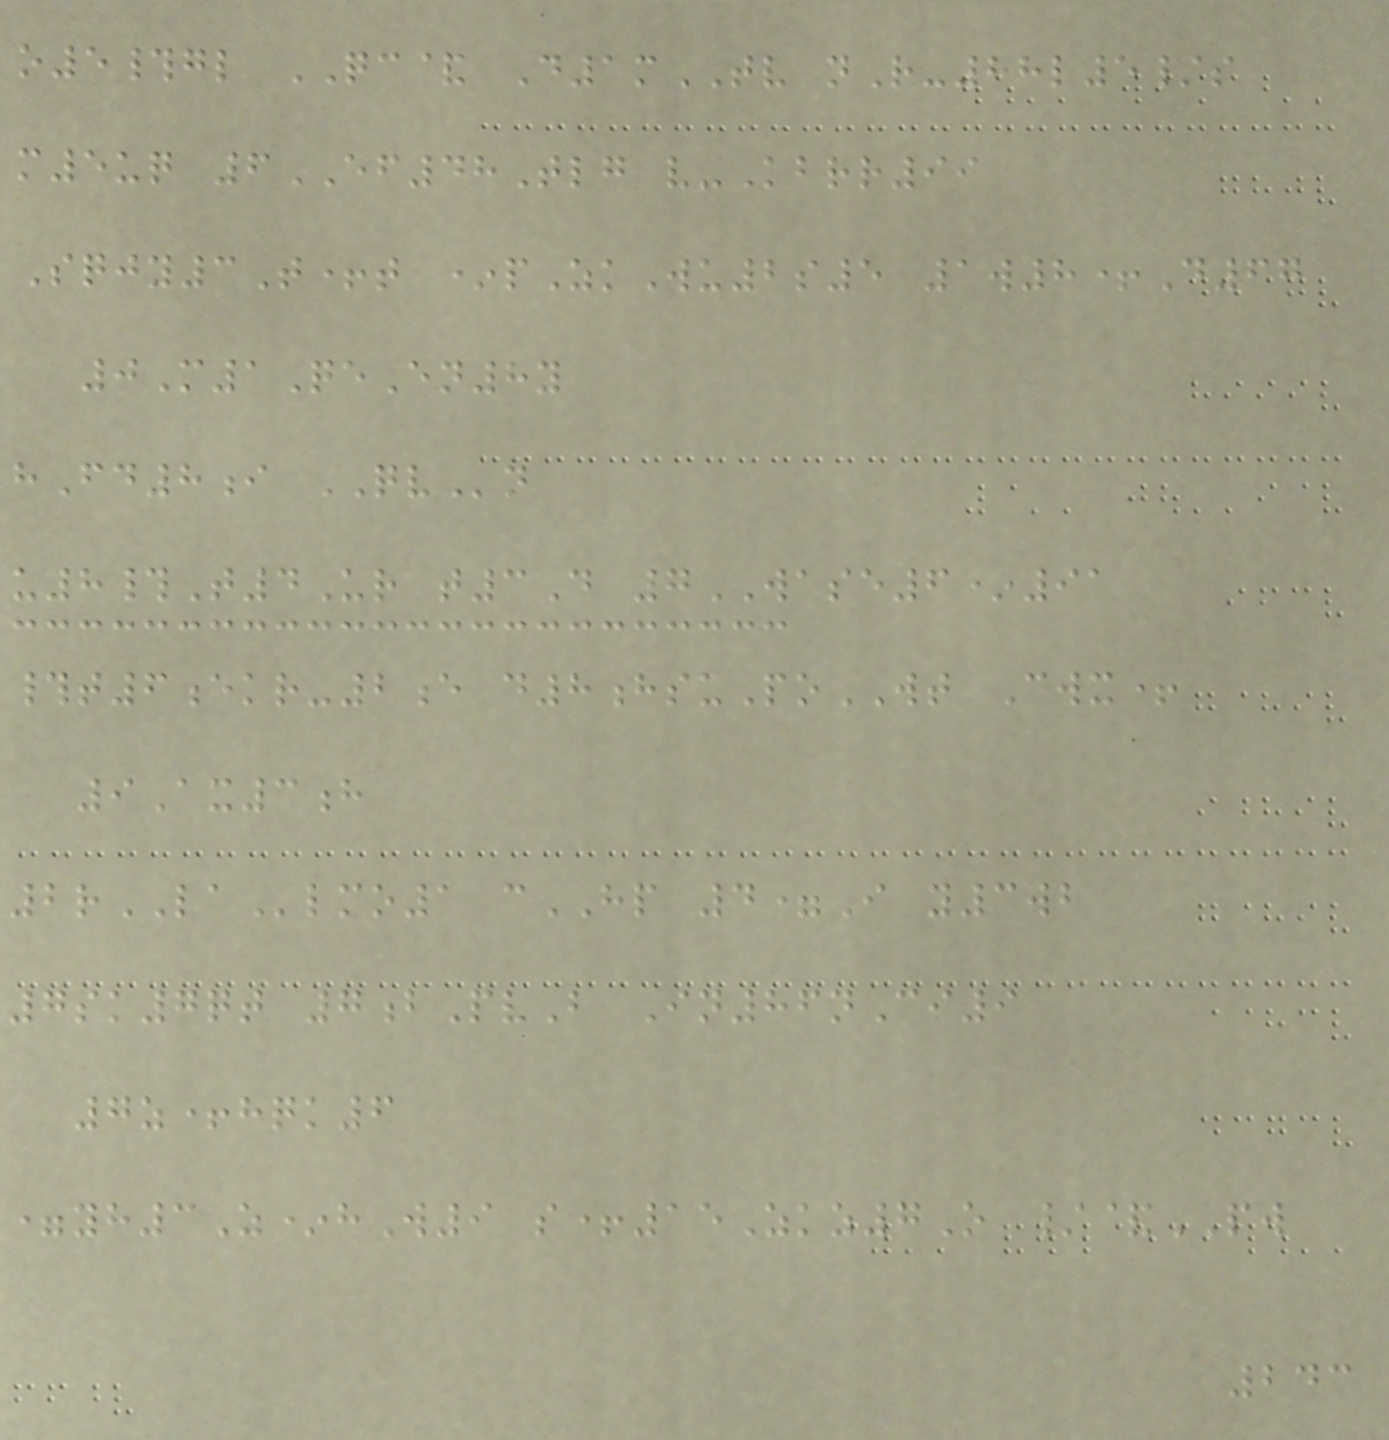o5#gl QC& D1mTV nR-88l5/s
m5uq 6EF48Tlg v-Kbrr99
Sqjy3T+t *pZkWu2s5 1w8+D67
0M1QeEn8y
hFd8i QVn
u8#T4Ur t3D 7WASE6*91
#t6ekr-2e d8hsuPoWT Cwx+
9Ax3h
2rLAlmo1 cHP 4=I y3wb
7sk7qt 7bPvB In86nCi9
7z+hqk6
=yh3Z*hW9 s+15Zkz7O /&PW
243
